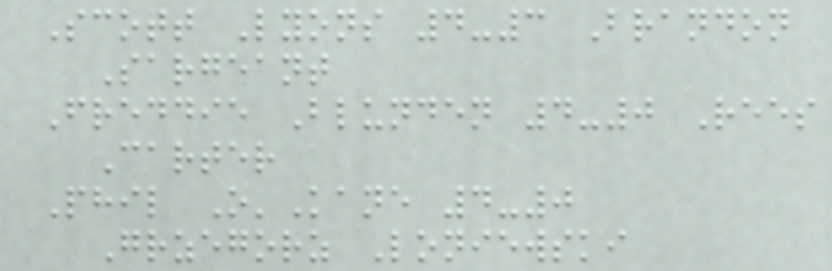Scott Lyons 4-3 Brandon
Sargeant
Freddie Blunden 4-0 Rees
Carter
Phil O'Kane 4-0
Grzegorz Loniewski
